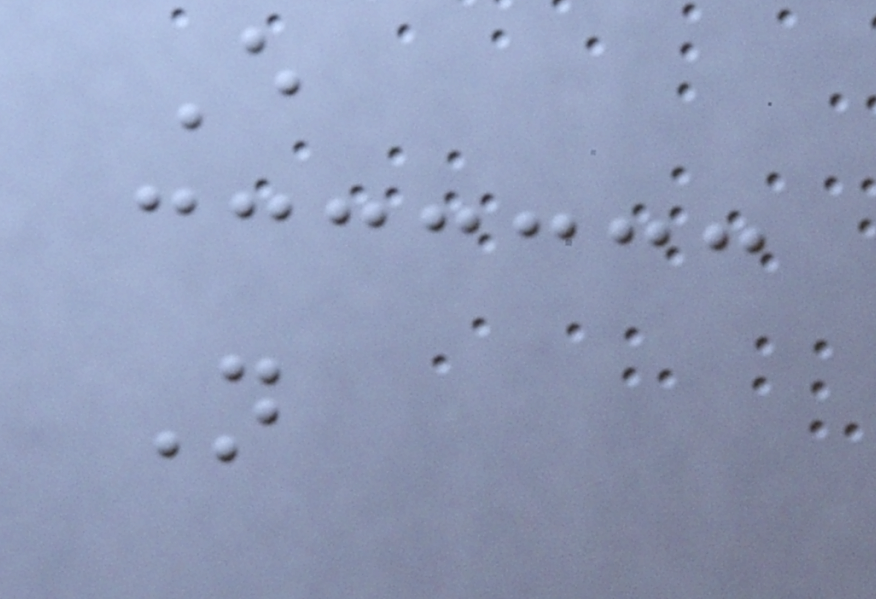E
N
